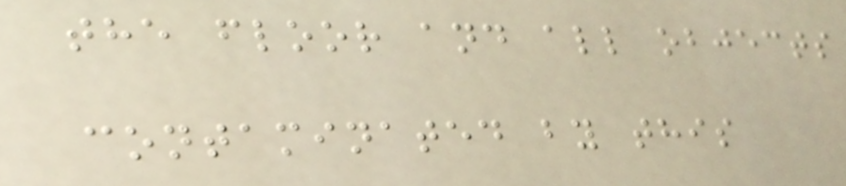the floor and all objects
contaminated by this
